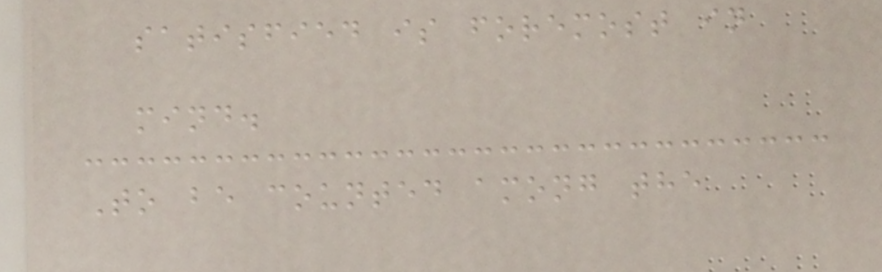satisfied is foremost in
mind.
To be counted among the
